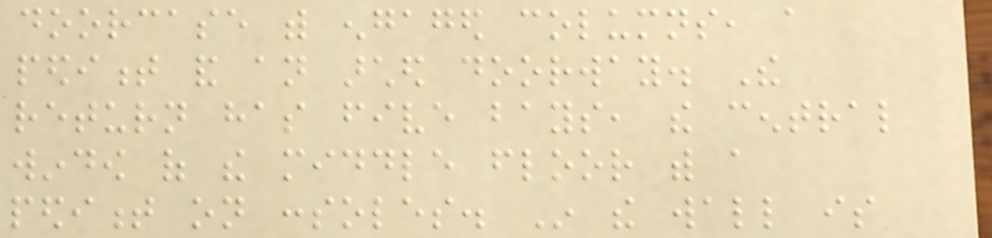doorcase with engaged columns, a
pediment and an arched doorway. The
return has five bays, the central
window of the middle floor with a
pediment on consoles. In the wall is
